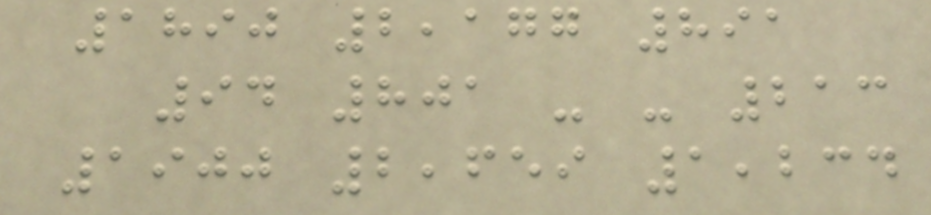1890 2,177 891
94 801 - - 213
1900 2,659 1,234
